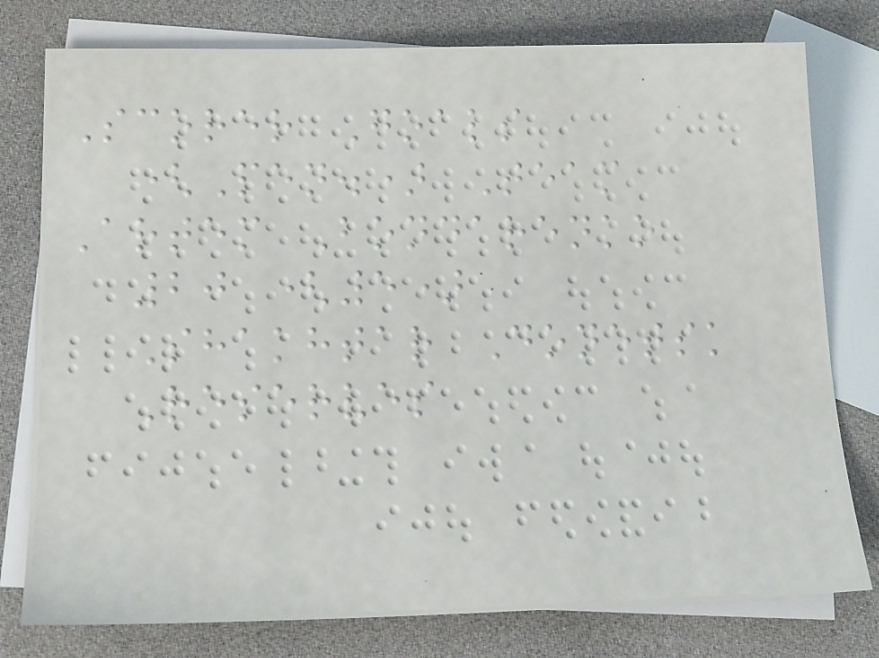Scorer Goals
(Pen.) Team
Artem Bondarenko
20 (5)
Shakhtar Donetsk
Reserves
